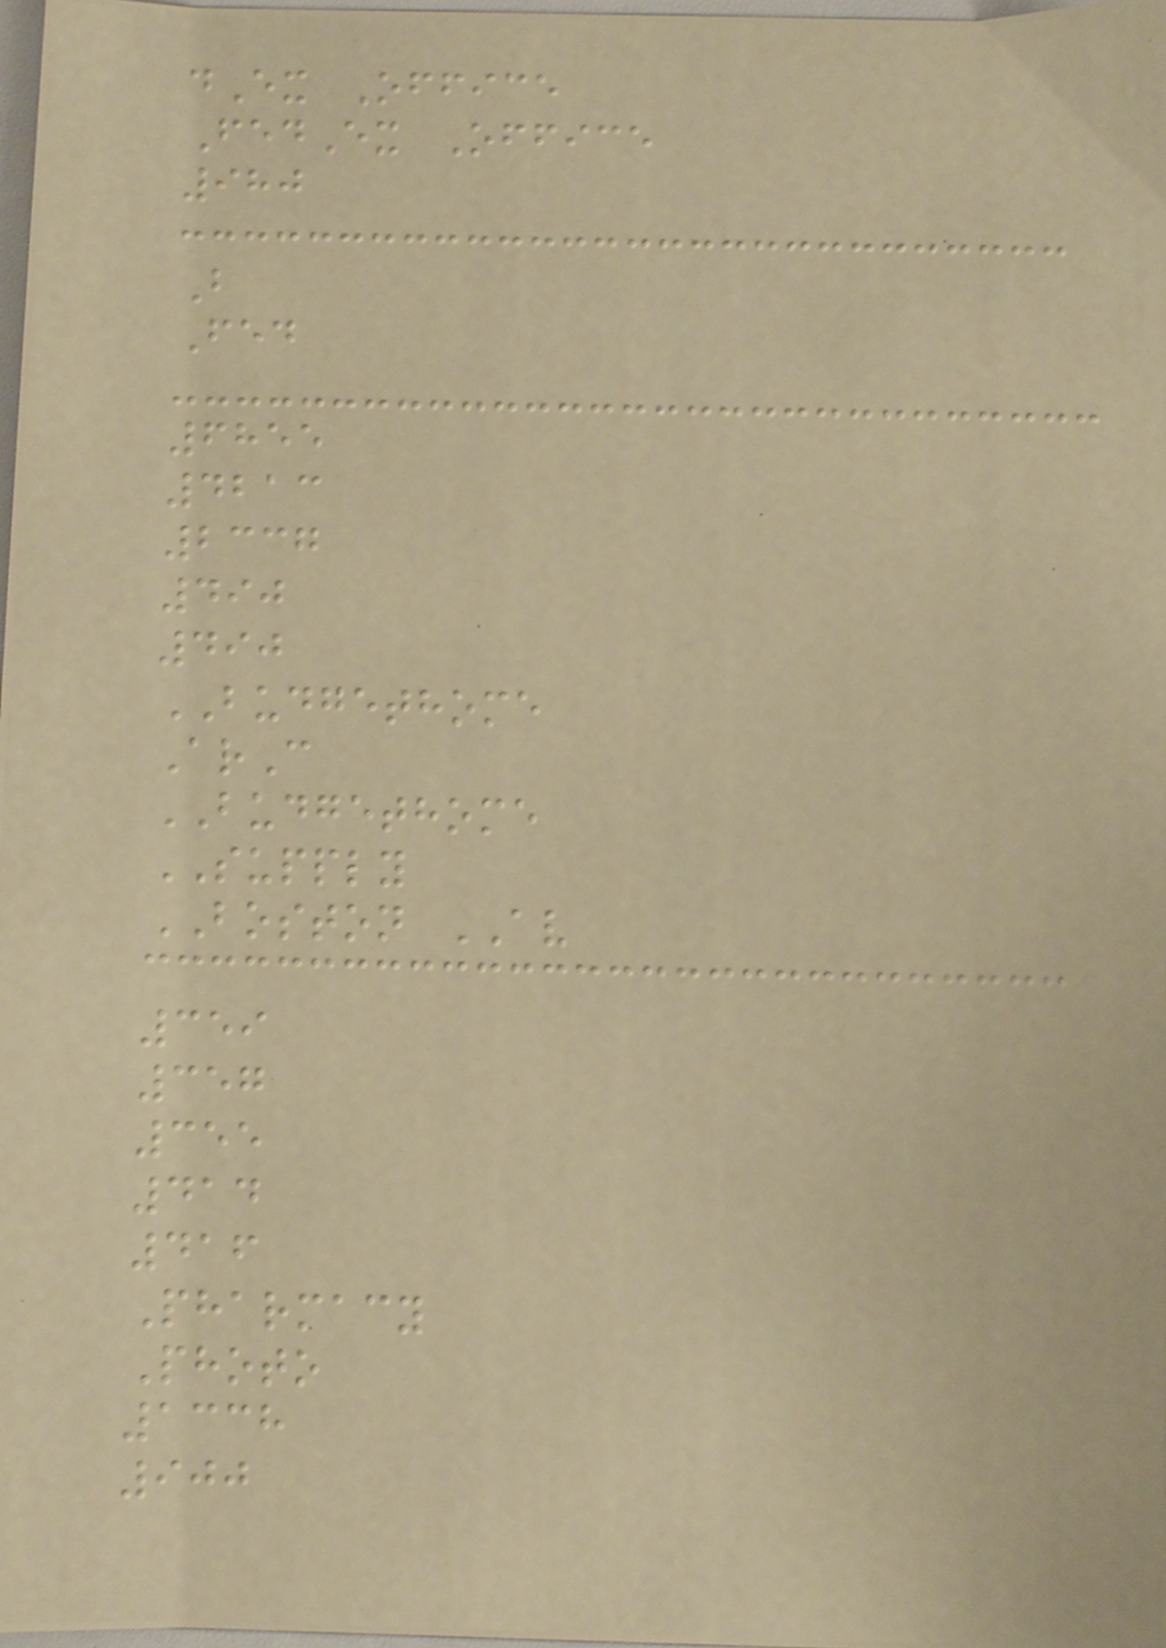dEx Office
FedEx Office
980
B
Fed
6855
4213
2337
490
490
BUDGETHOME
ArC
BUDGETHOME
SUPPLY
BOSTON AV
359
357
355
414
416
Pharmacy
Photo
1338
900
